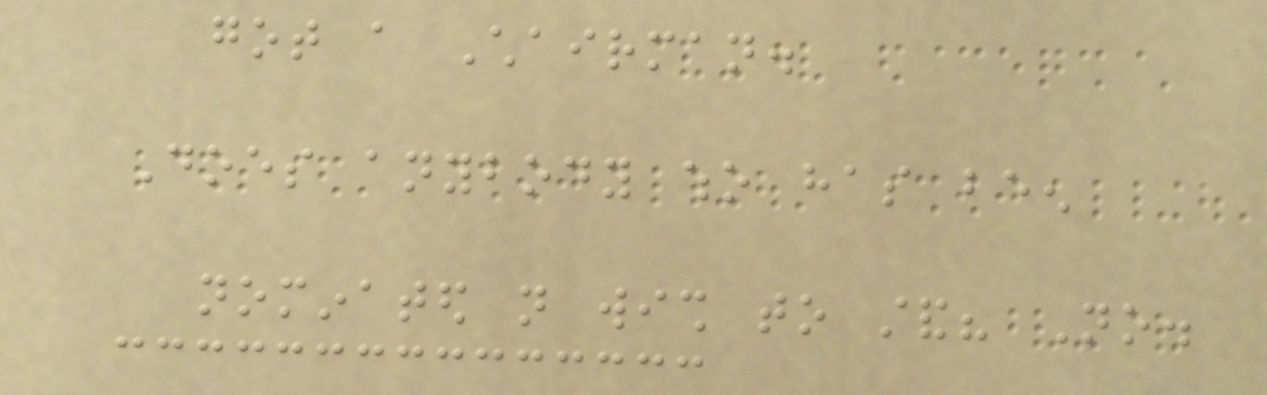got a Chairman.
Does anybody who has been
nominated not wish to stand? No.
